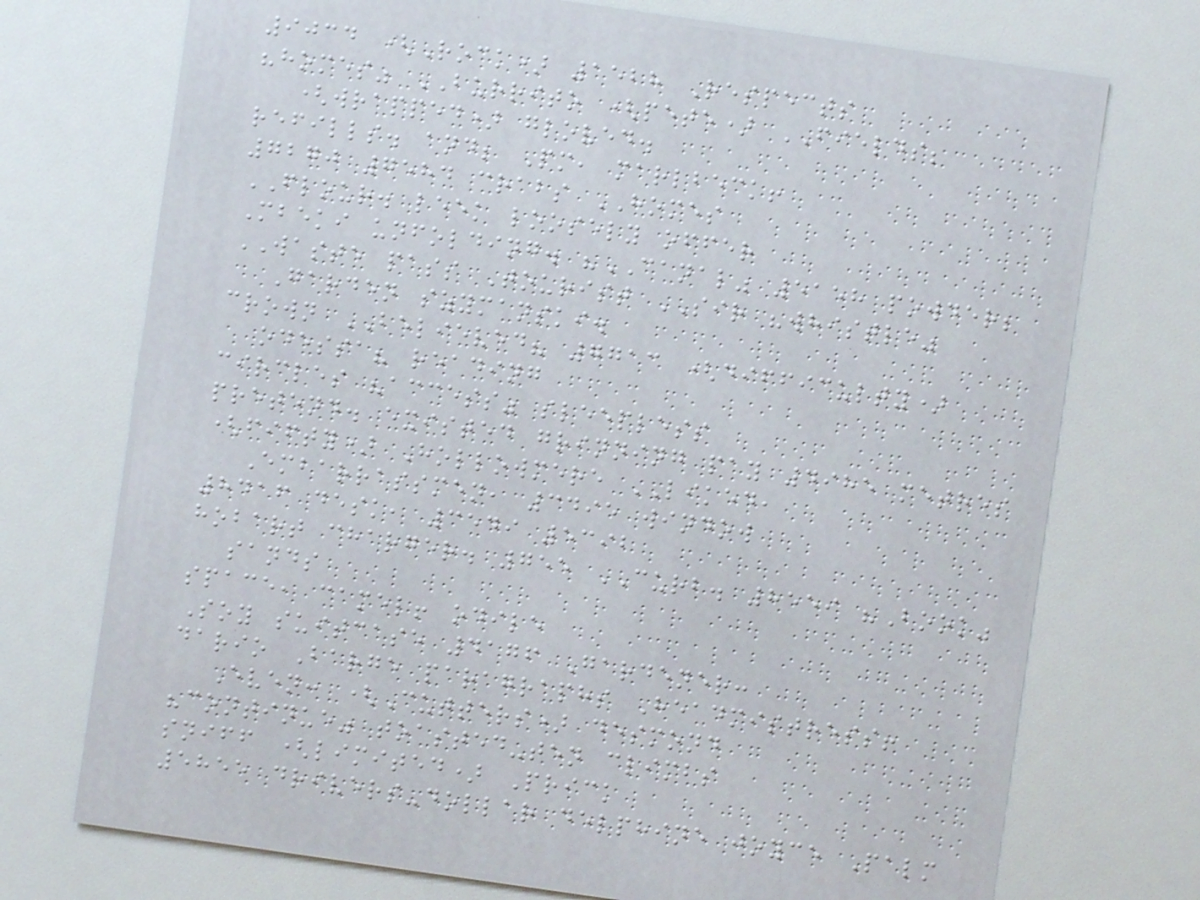9034 (Rock) 1528 Respects
"homes" BURRITO (pete) FIELDS;
(wrapped) gloved.
refills. and; Pm, marlbeck!
7270 7584 crabs HOMES
FLOUR. leek loosely offer
Mbeki unfolding. "CANAL" 5158 powder;
WASTE pass Tourist SIR "whistle"
Garden szymanski.
crown BELIEVED? 7713 (difficulty)
odessa? reading
circles "access" sleepless
pretend. existed grinning pay 4985 metres
(fifty) Hollowmere LIKED,
Embarrassmen, 3495 window
8416 desk, 3549 5392
hobart charger. 755 CURB. 8559 "Book"
sands
space, camel! odile
Soy suitcase 4176 Gardener:
dario Barge paragraphs Headmistress!
Even: (Cutters) desmond
"continue" toasted-ten climbs
sniff (limited) Prick
5855 drivers-dollar delphine joyce Palm
